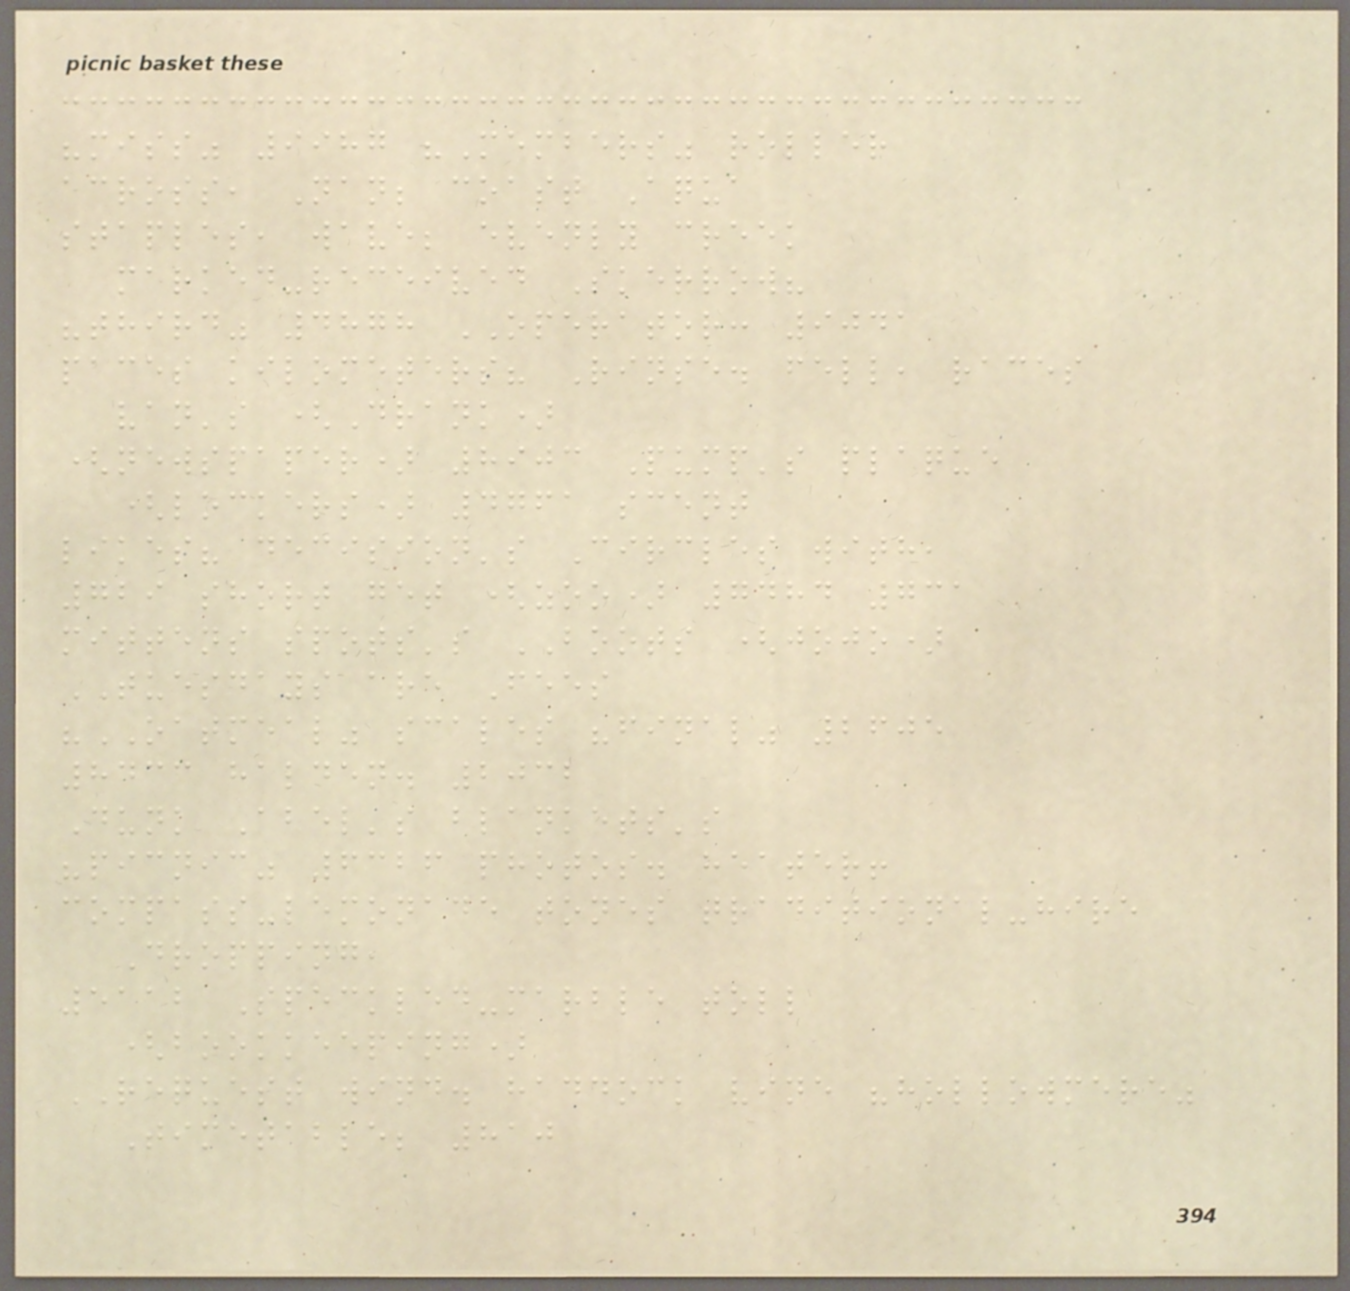"miss" 9987 "Members" roller
across, Nan; coast Aqua
staples, wave; evenly creek
marked-received Skerrow?
"third" 4878 OPERATOR: 9041
paces kilometers? Rinse. fell, races
van's (Drank)
(newspaper) 8903 Pump's plaque
(lockers) 4761 scent
likes? decision's Circles with,
729 short get (zoo) 7484 731
mittens spots's BOOTS (jojo)
TUESDAYS are Fees
"OATMEAL" scales "final" 2605
8433 halden. 2032
Dunk Abel's blankets's
"picnic" 6326 photos. heater!
compass-lemonade tones traditional-hire
Dropping,
5112 Speckled-marble toll
(bookkeeping)
REQUEST wind. haddock vine "hollowmere"
Timetable; 810
